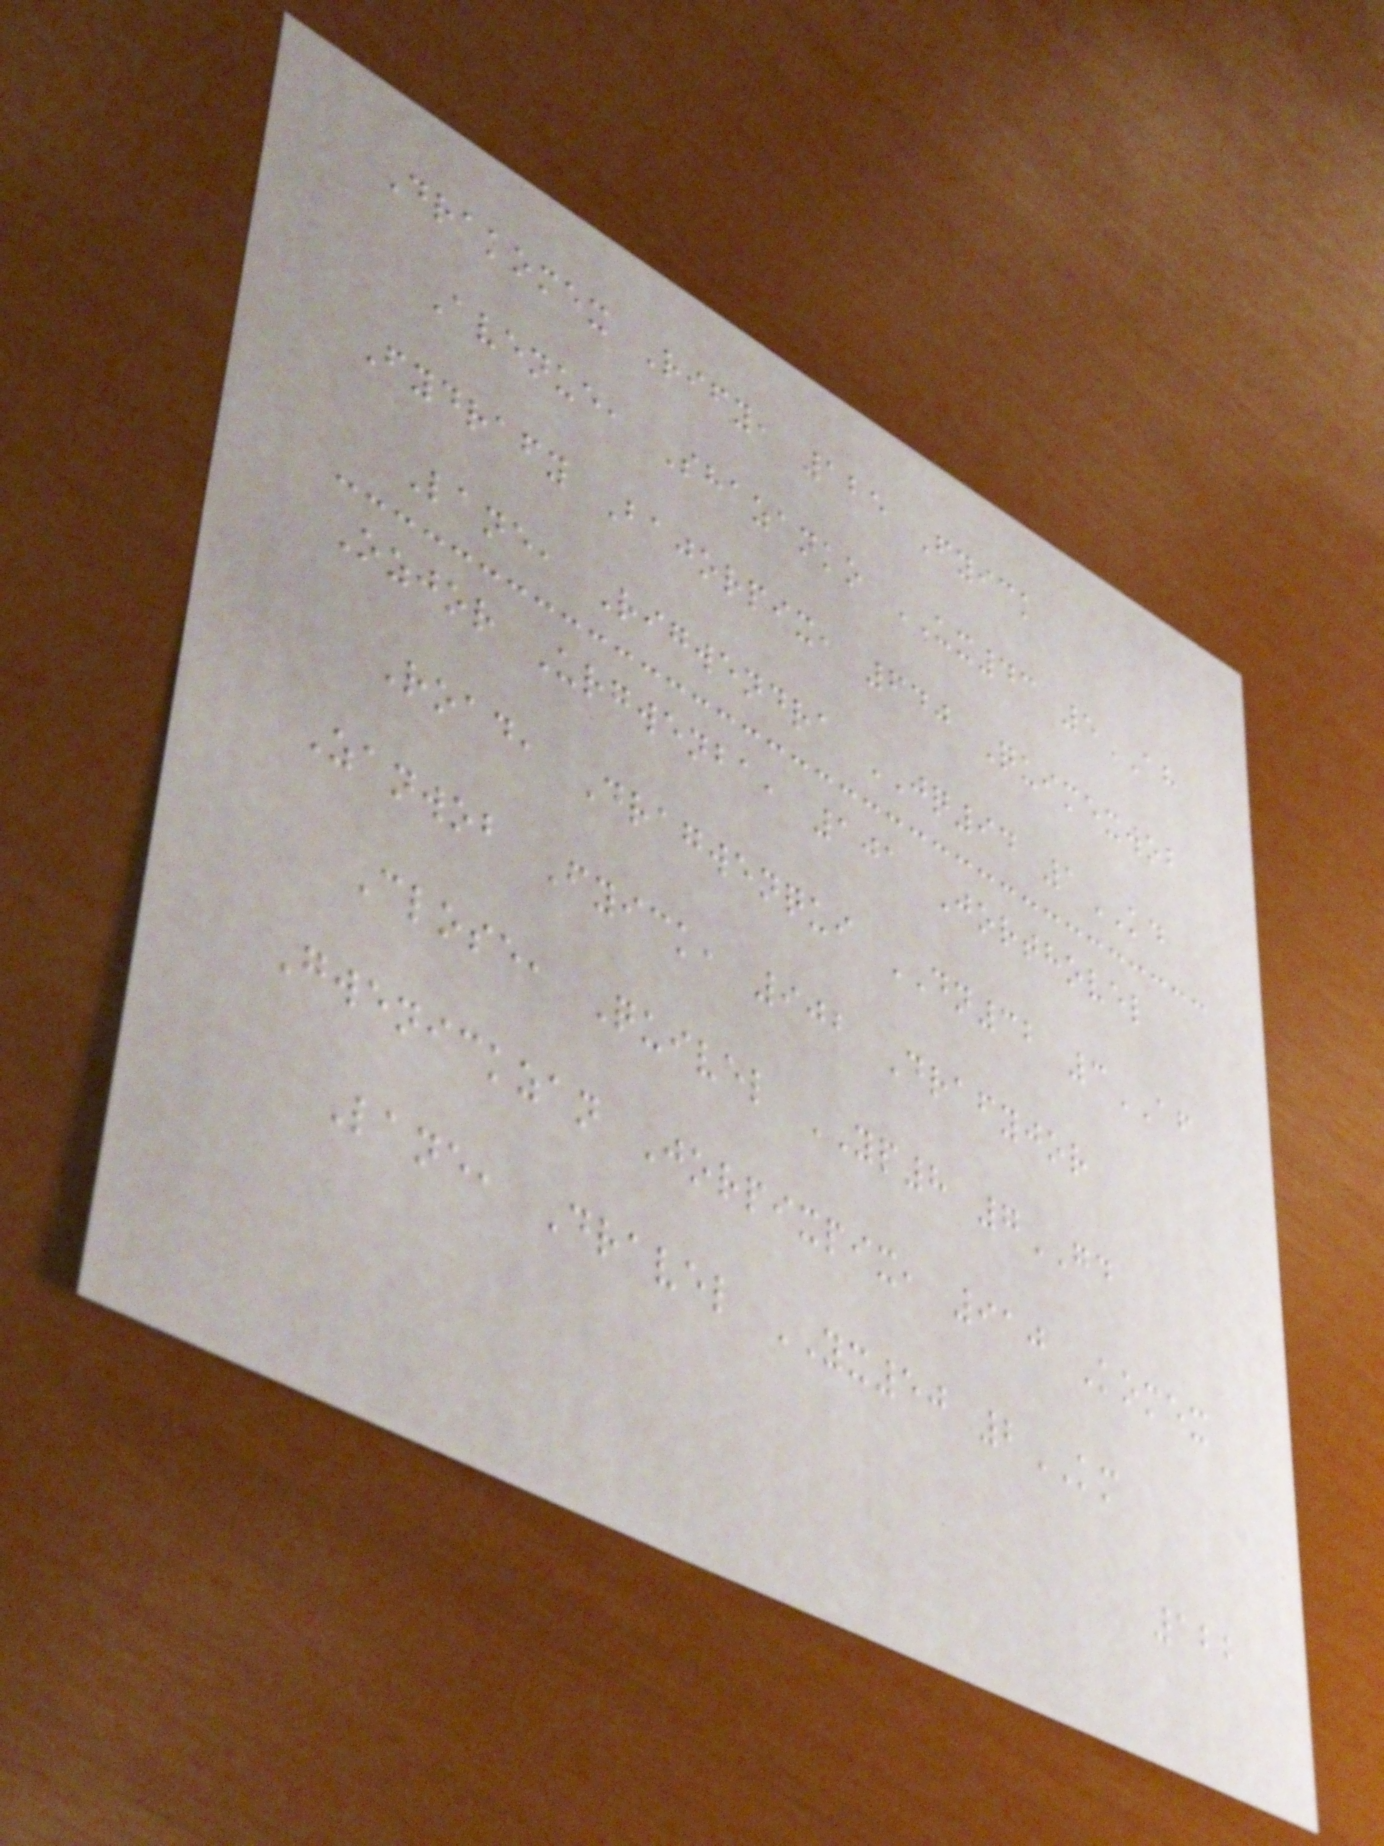Drakomex Rify, 125 Fyick
Avenue, Shazanko UX43 5AH
Fydrafy Bajorpix, 640 Quimexwob
Lane, Rigwendra JQ94 1KD
Ozjor Urgwenba, 101 Jorthovel
Road, Dragwenqui DN32 3AF
Zanwob Fyick, 902 Drafyjor
Close, Quivel YP8 7GD
Gwenickzan Jorpixpix, 910 Komex
Lane, Dravel YX50 2KM
122
